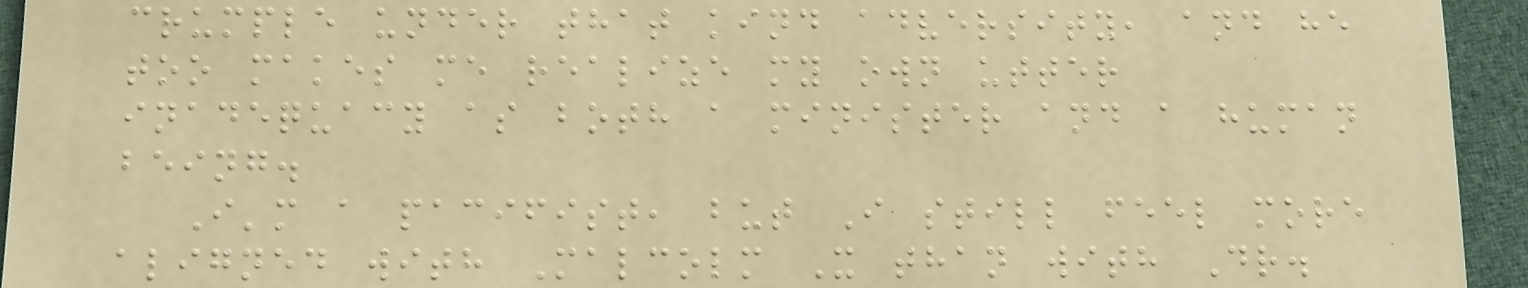crumple under that kind adversity, and he
too makes me realize my own utter
inadequacy as both a minister and a human
being.
I'm a pacifist, but I still feel more
aligned with Malcolm X than with Dr.
